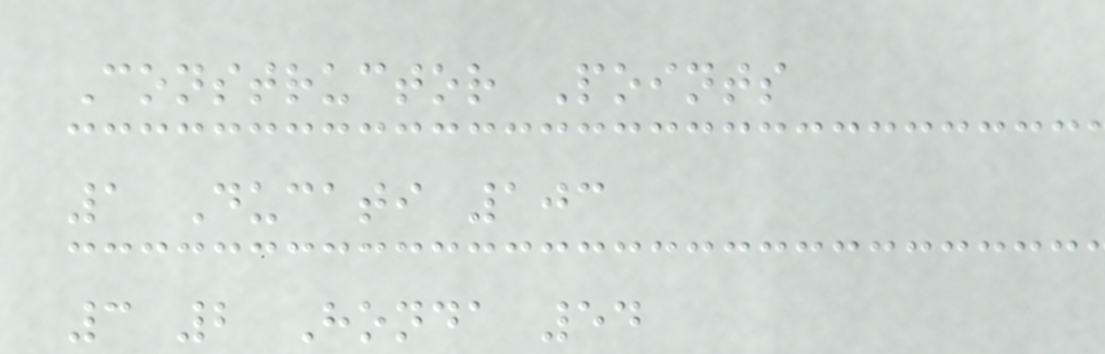Constructor Points
1 Ducati 103
3 2 Honda 54
